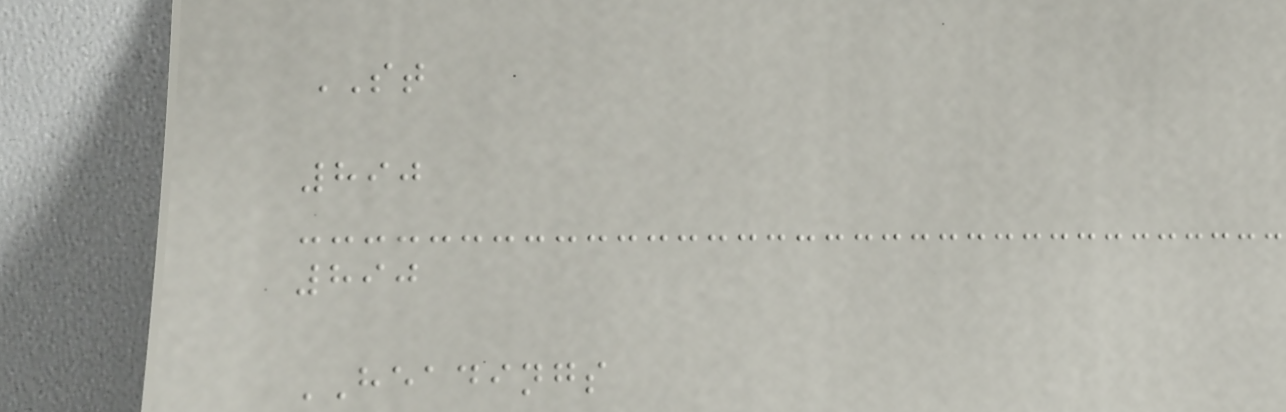ST
890
890
HEADINGS
